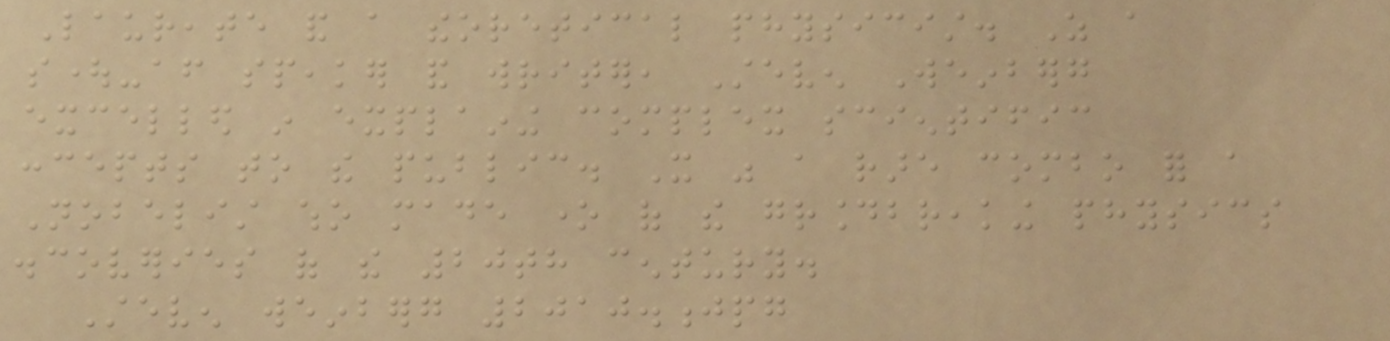Laureate and a theoretical physicist. As a
sought-after speaker and writer, Steven Weinberg
excelled in explaining complex scientific
concepts to the public. It was a rare combo for a
Nobelist who made one of the groundbreaking physics
discoveries of the 20th century.
Steven weinberg 2010.jpg
